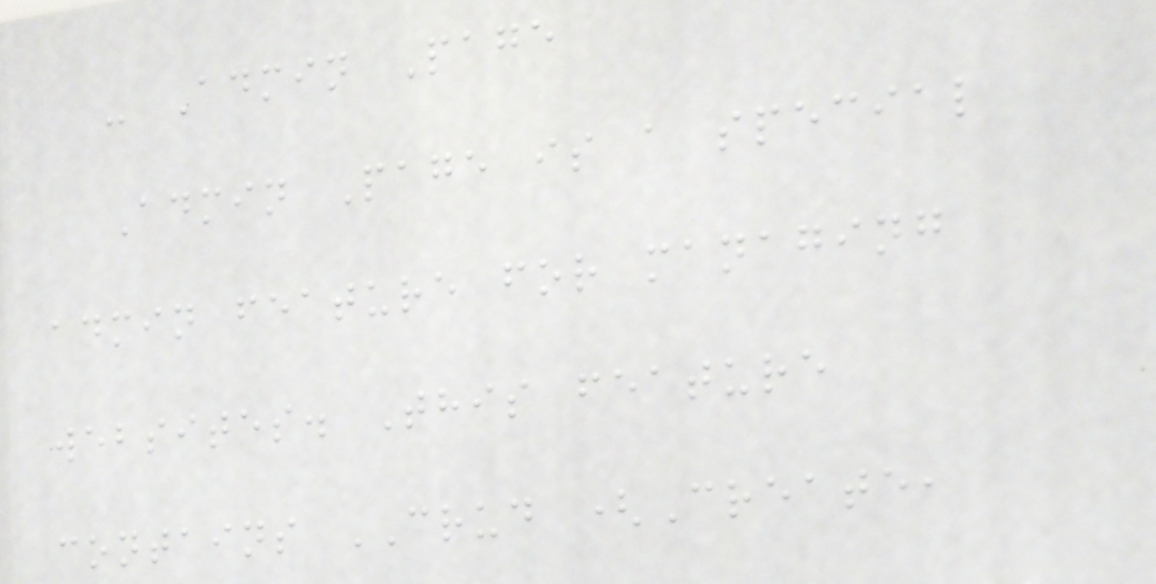- Admin Page
Admin Page is a special
admin feature for managing
websites. This feature
contains CRUD (Create,
